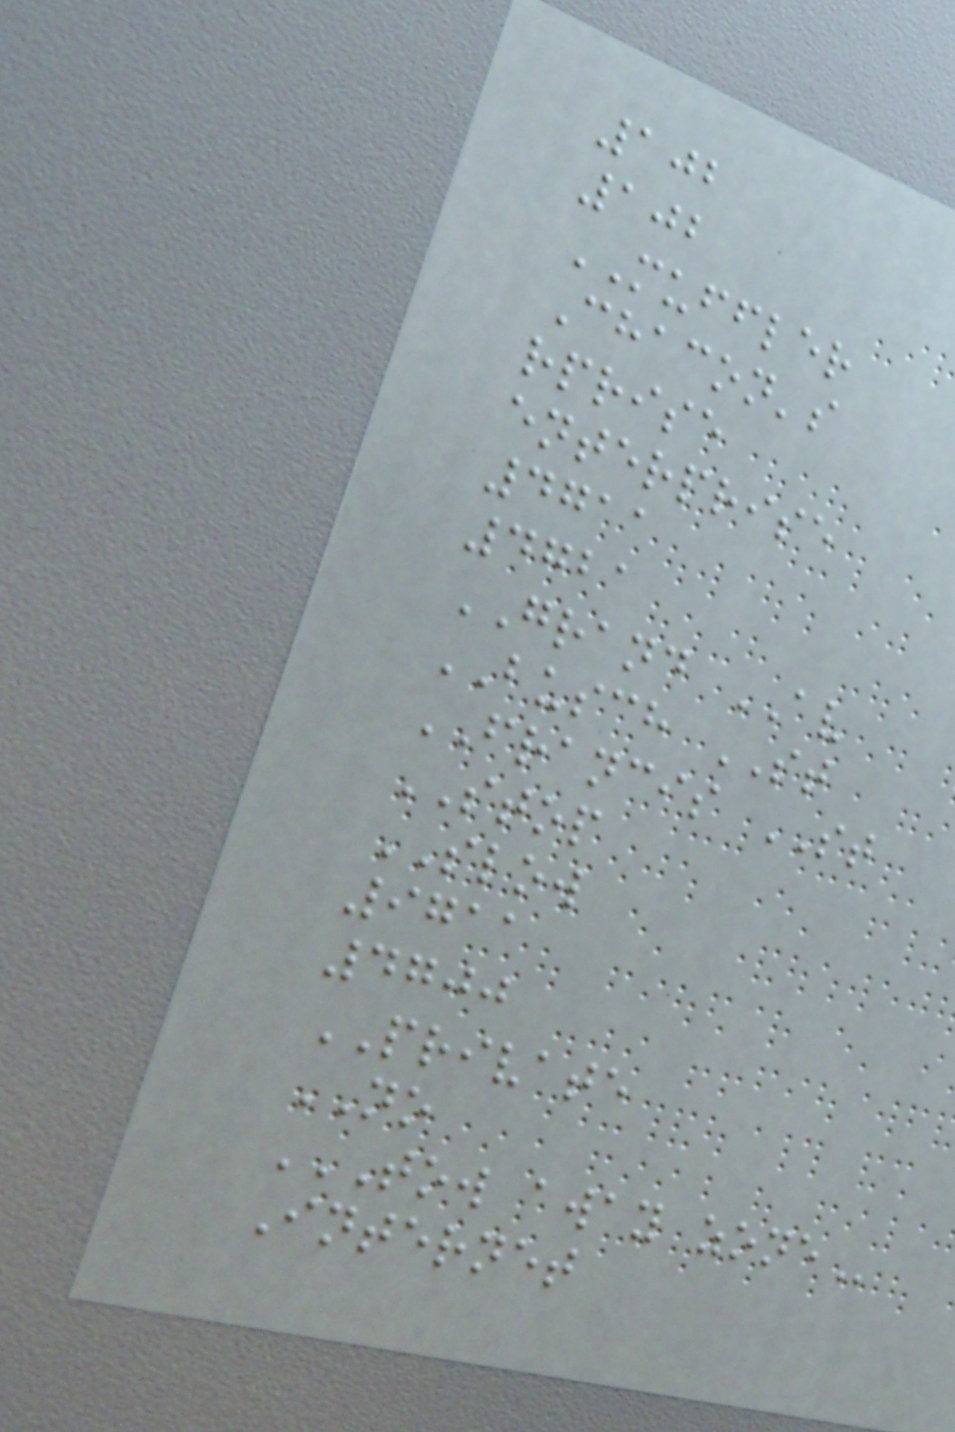102
102
MUFFLER
Chacon's
rprise
enterprise
4711
4721
GRAND AV
BUSCH ST
FRANCIS ST
STOP
SLOW
9711
4700
PRIVATE
NO
TOW AWAY ZONE
Internet
